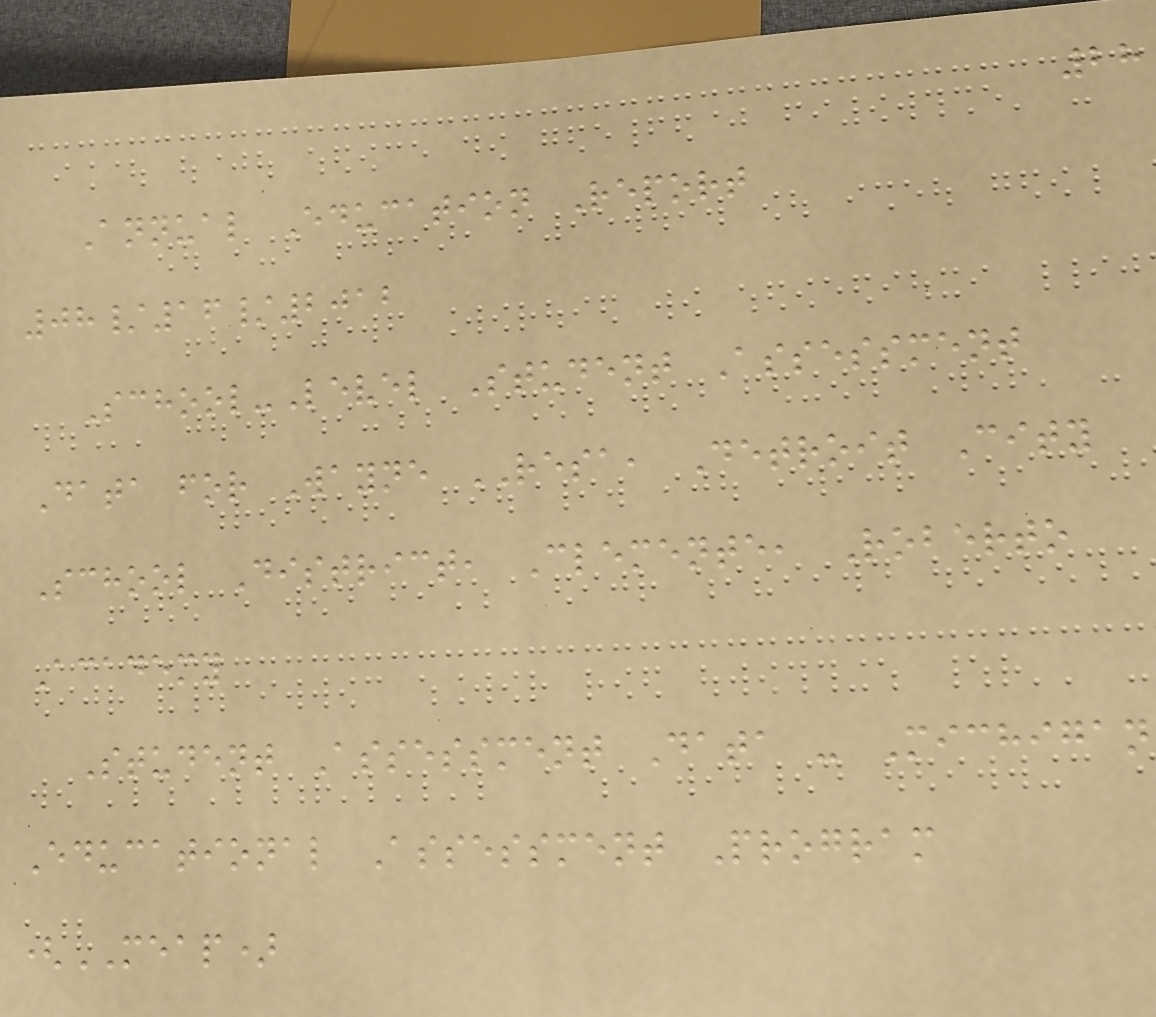28
Annual Education Report
08/16/2012
School-Level Student Assessment
Data for Wayne RESA, Detroit City
School District, Clemente, Roberto
Academy
Student Assessment Data - Michigan
Educational Assessment Program
(MEAP)
